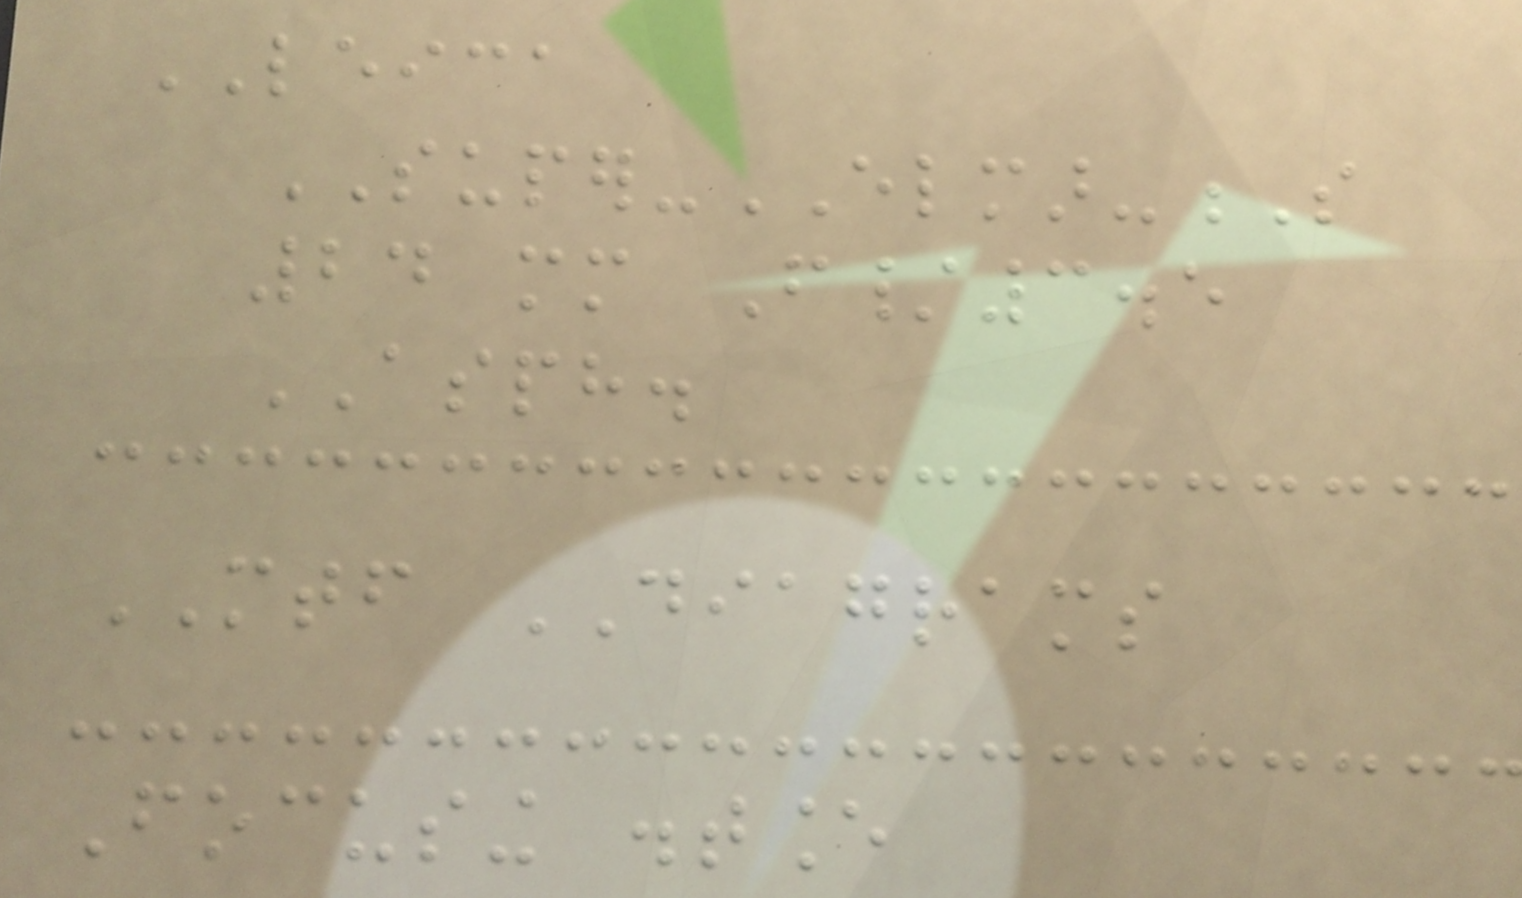LEICA
SUPER-ELMAR-S
24 mm F/3.5
ASPH.
MTF DIAGRAMS
Focusing distance
